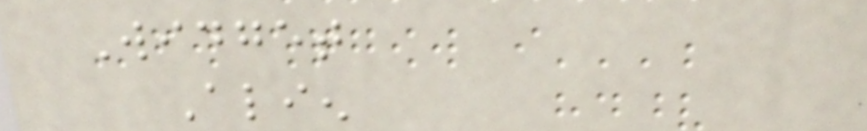Widget
Alien
